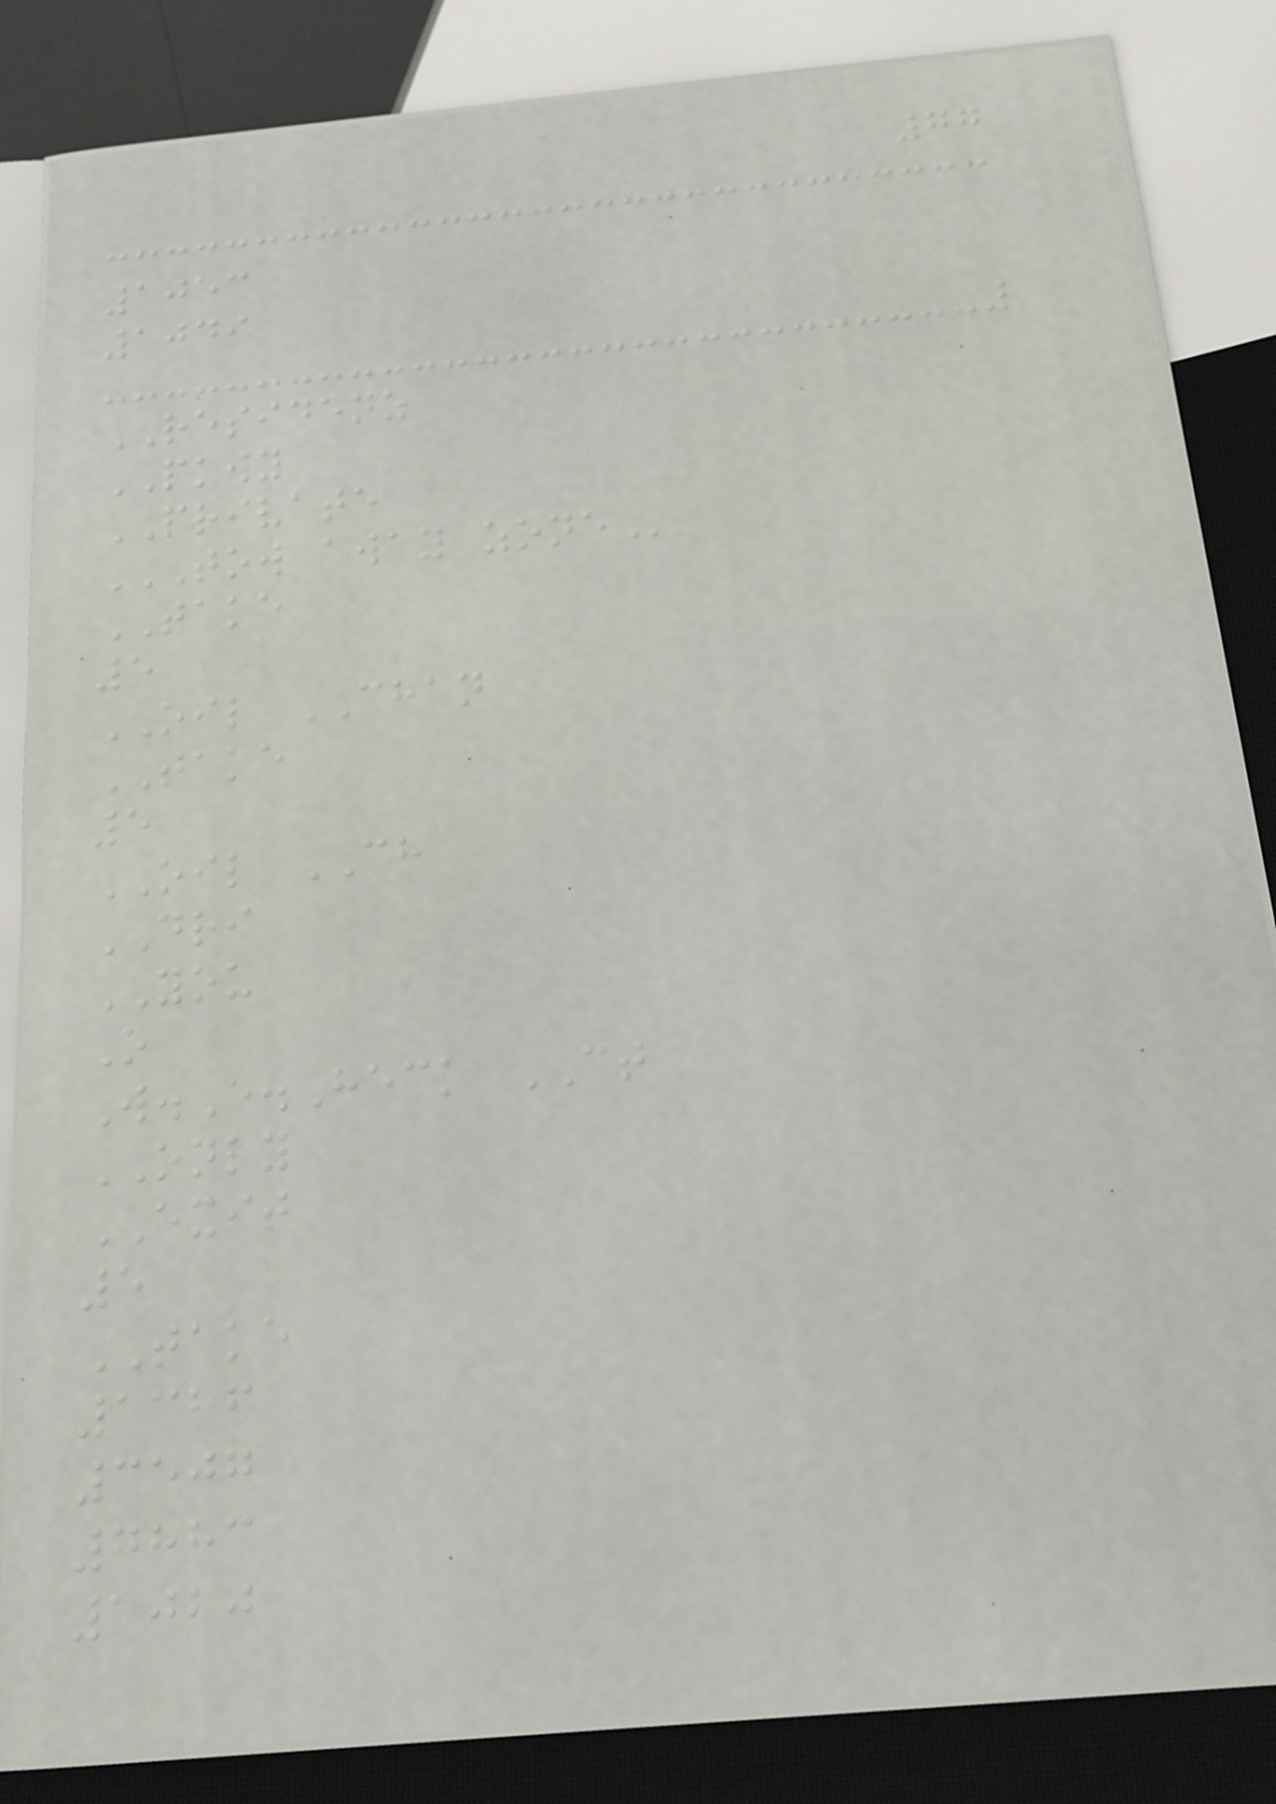77
1053
1049
RESIDENZ
PKWY
PRIVATE
TOW AWAY ZONE
TAKE
5
OIL CHAN
TAKE
5
OIL CH
DRI
YOU
O
W.E.Heck CT
ONLY
EXIT
5
TAKE
1326
3507
7883
1020
